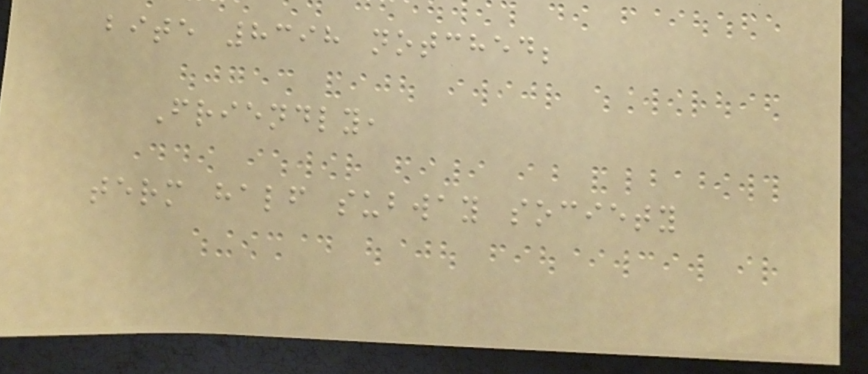bite 8398 notched;
Friendly,
term half subway society
